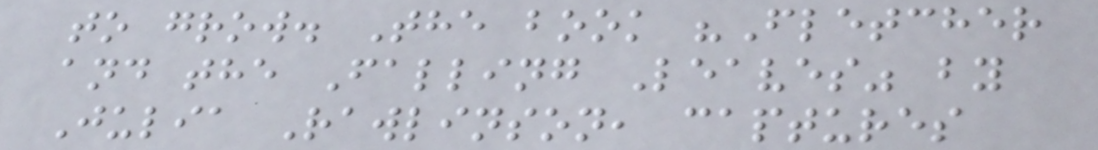to grow. The book "Fletcher
and the Falling Leaves" by
Julia Rawlinson, captures
